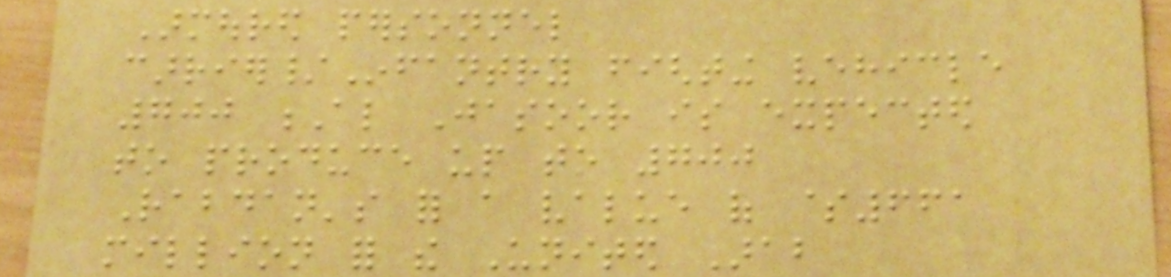Armoured personnel
carrier/Infantry fighting vehicle
700 Al Jasoor is expected
to produce up to 700
Rabdan's for a value of $661
million for the United Arab
